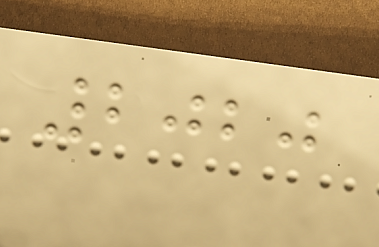2020
